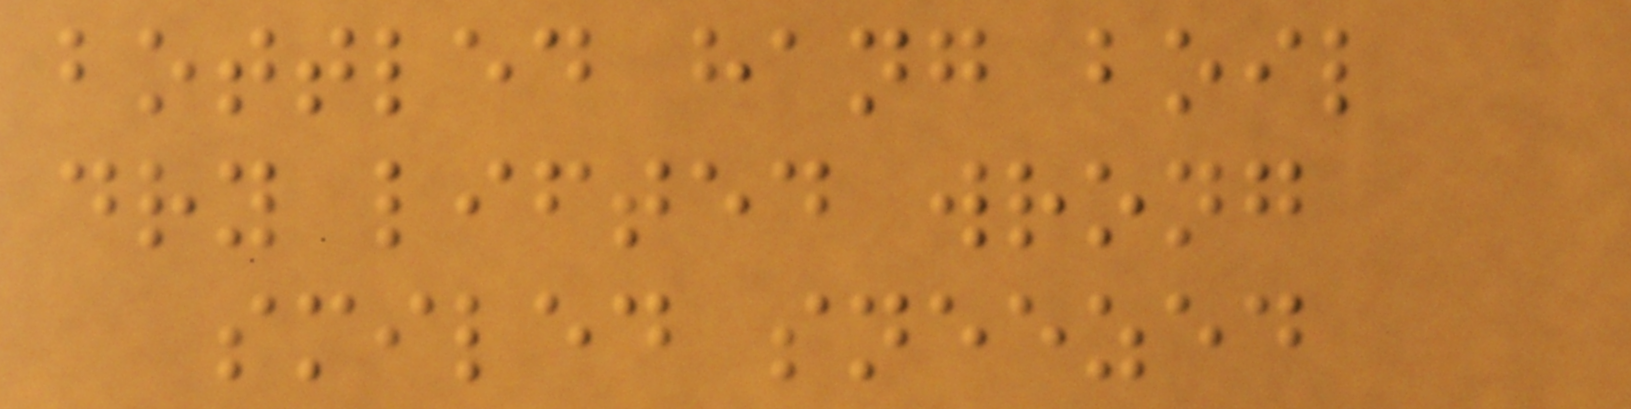bottled hang boil
dry lifted wrong
smiled sneezed
